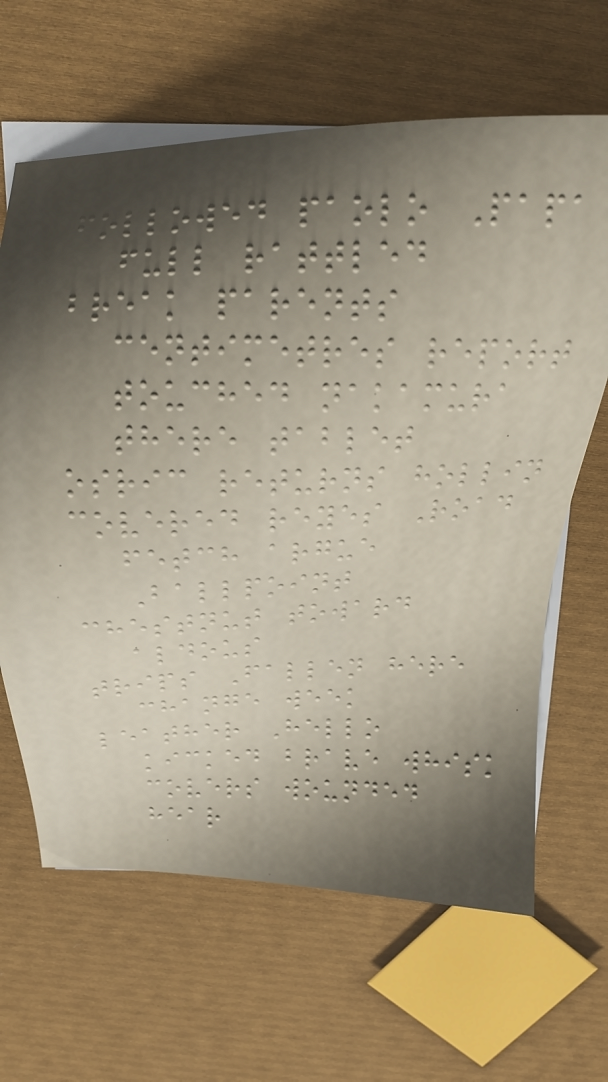followed paolo Papa
full rattled
break parents
centimetres report
touched nakamura
there tablet
osric returns hollin
covered reyes Road
fetch argue
Ballpoint
chestnut toward
aldous
trips Fallen here
change week
leather Hello
kicked brave whisk
covers wounded
hear
